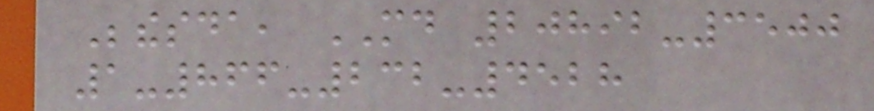Bethesda, MD 20892-3500
1-866-232-4528
